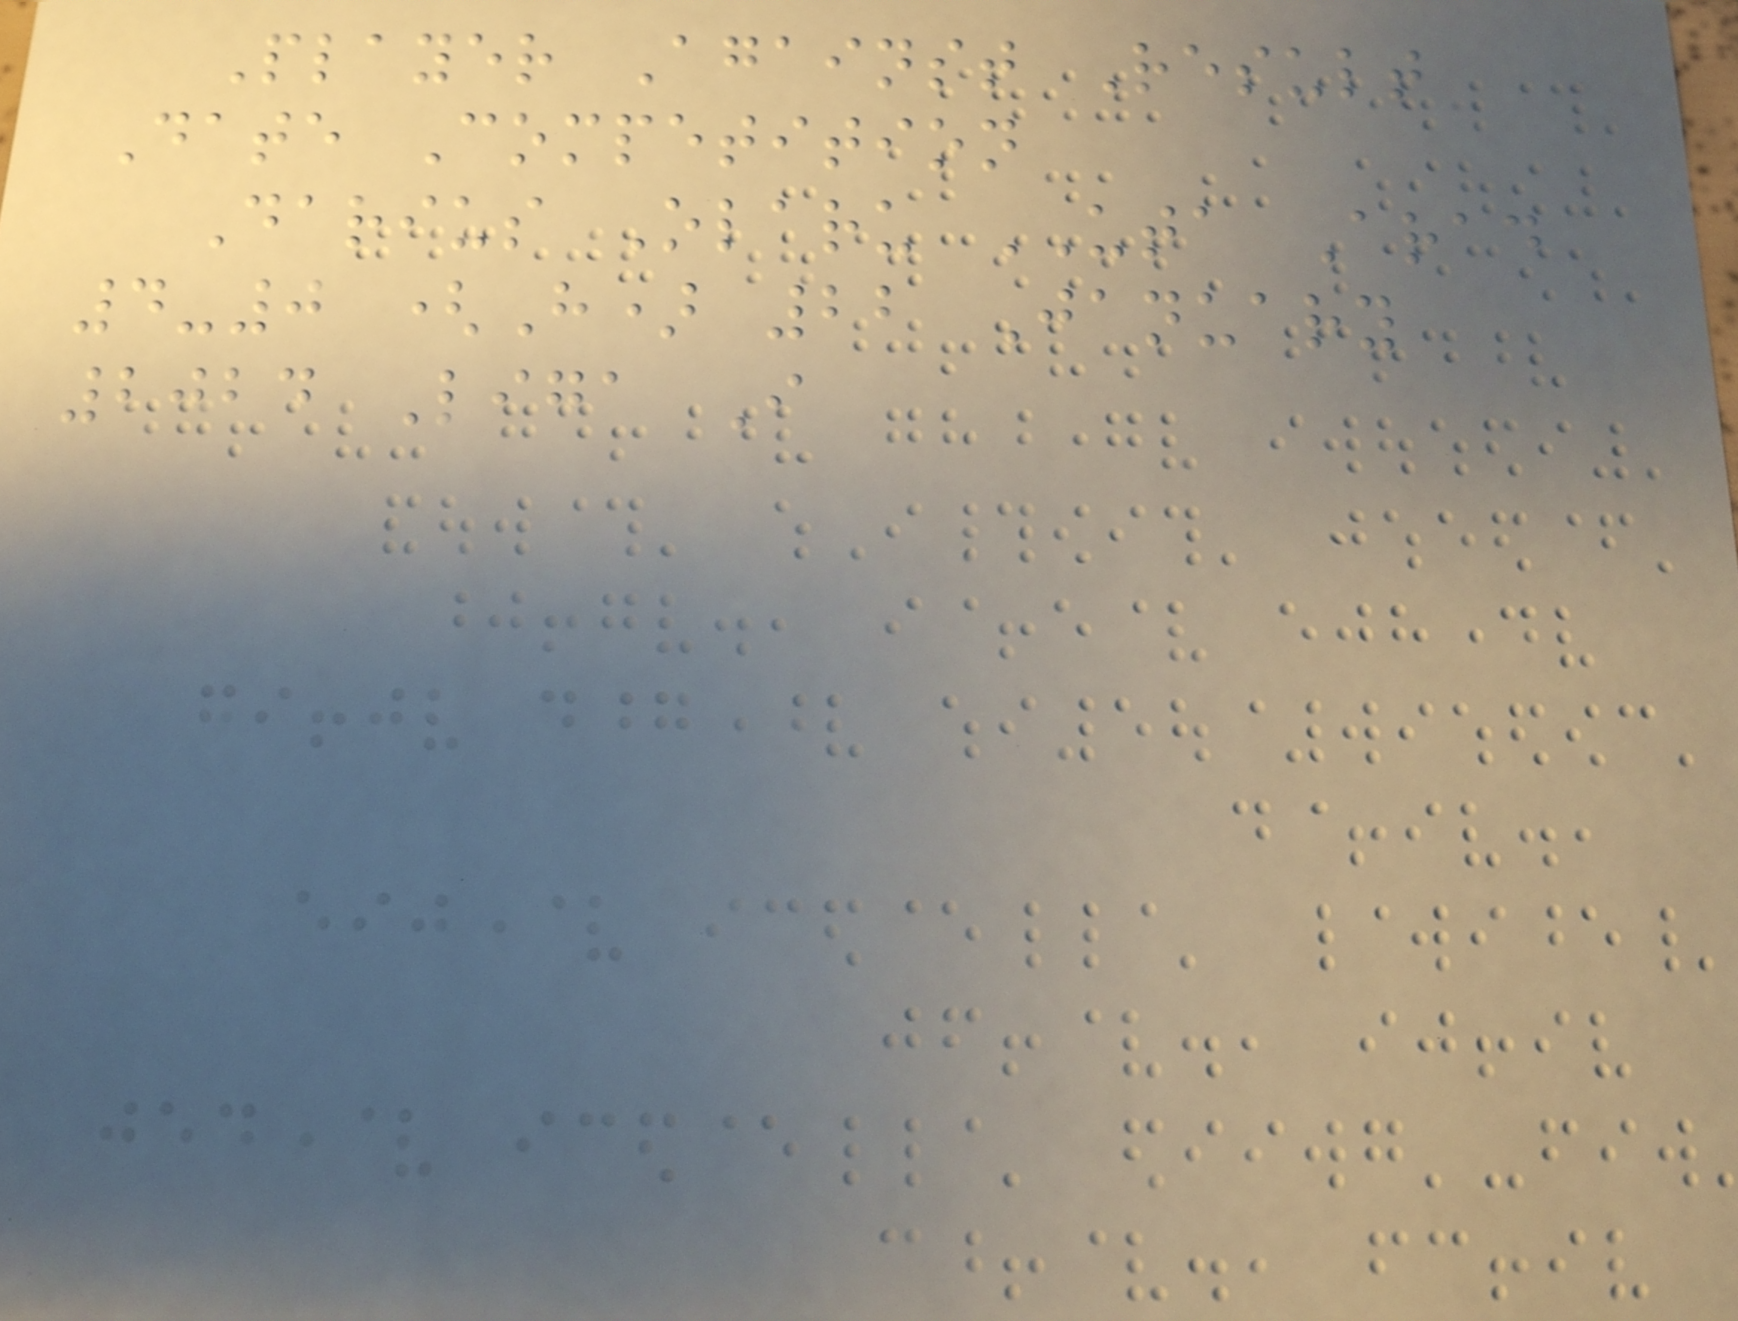Player Against Result
Date Competition
Darius Olaru UTA Arad
4-0 (H) 22 January
2024 Liga I
